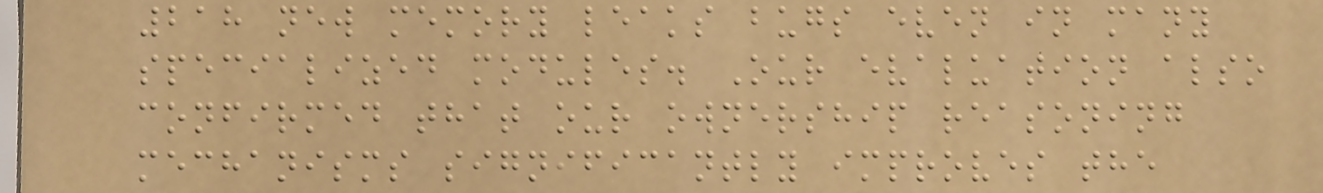218 new memory leaks bugs even in many
specialized modules. Our evaluation also
confirmed that our ownership reasoning
mechanisms significantly improves the
